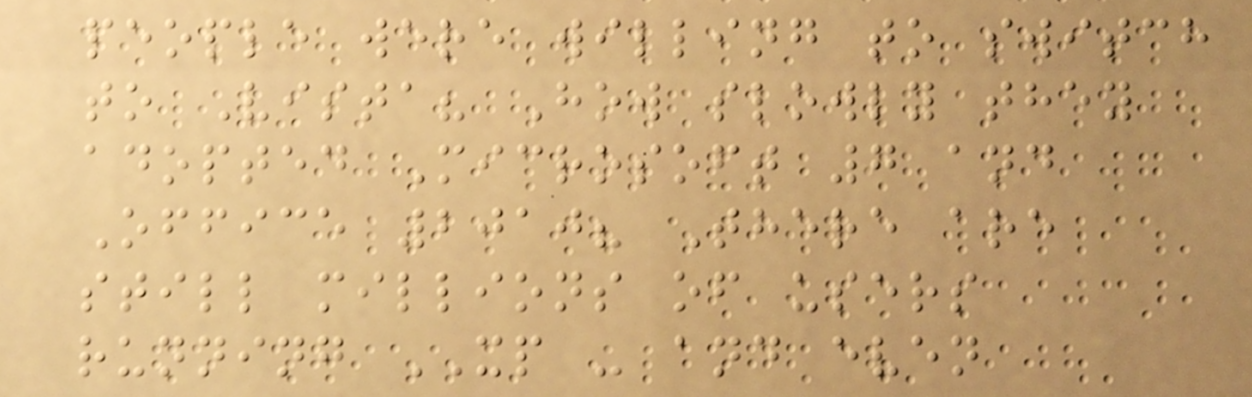people were willing to switch
to Vista? How slowly they
adopted Microsoft 7 and
Office 2010? There are
still millions of users
running XP - and even
